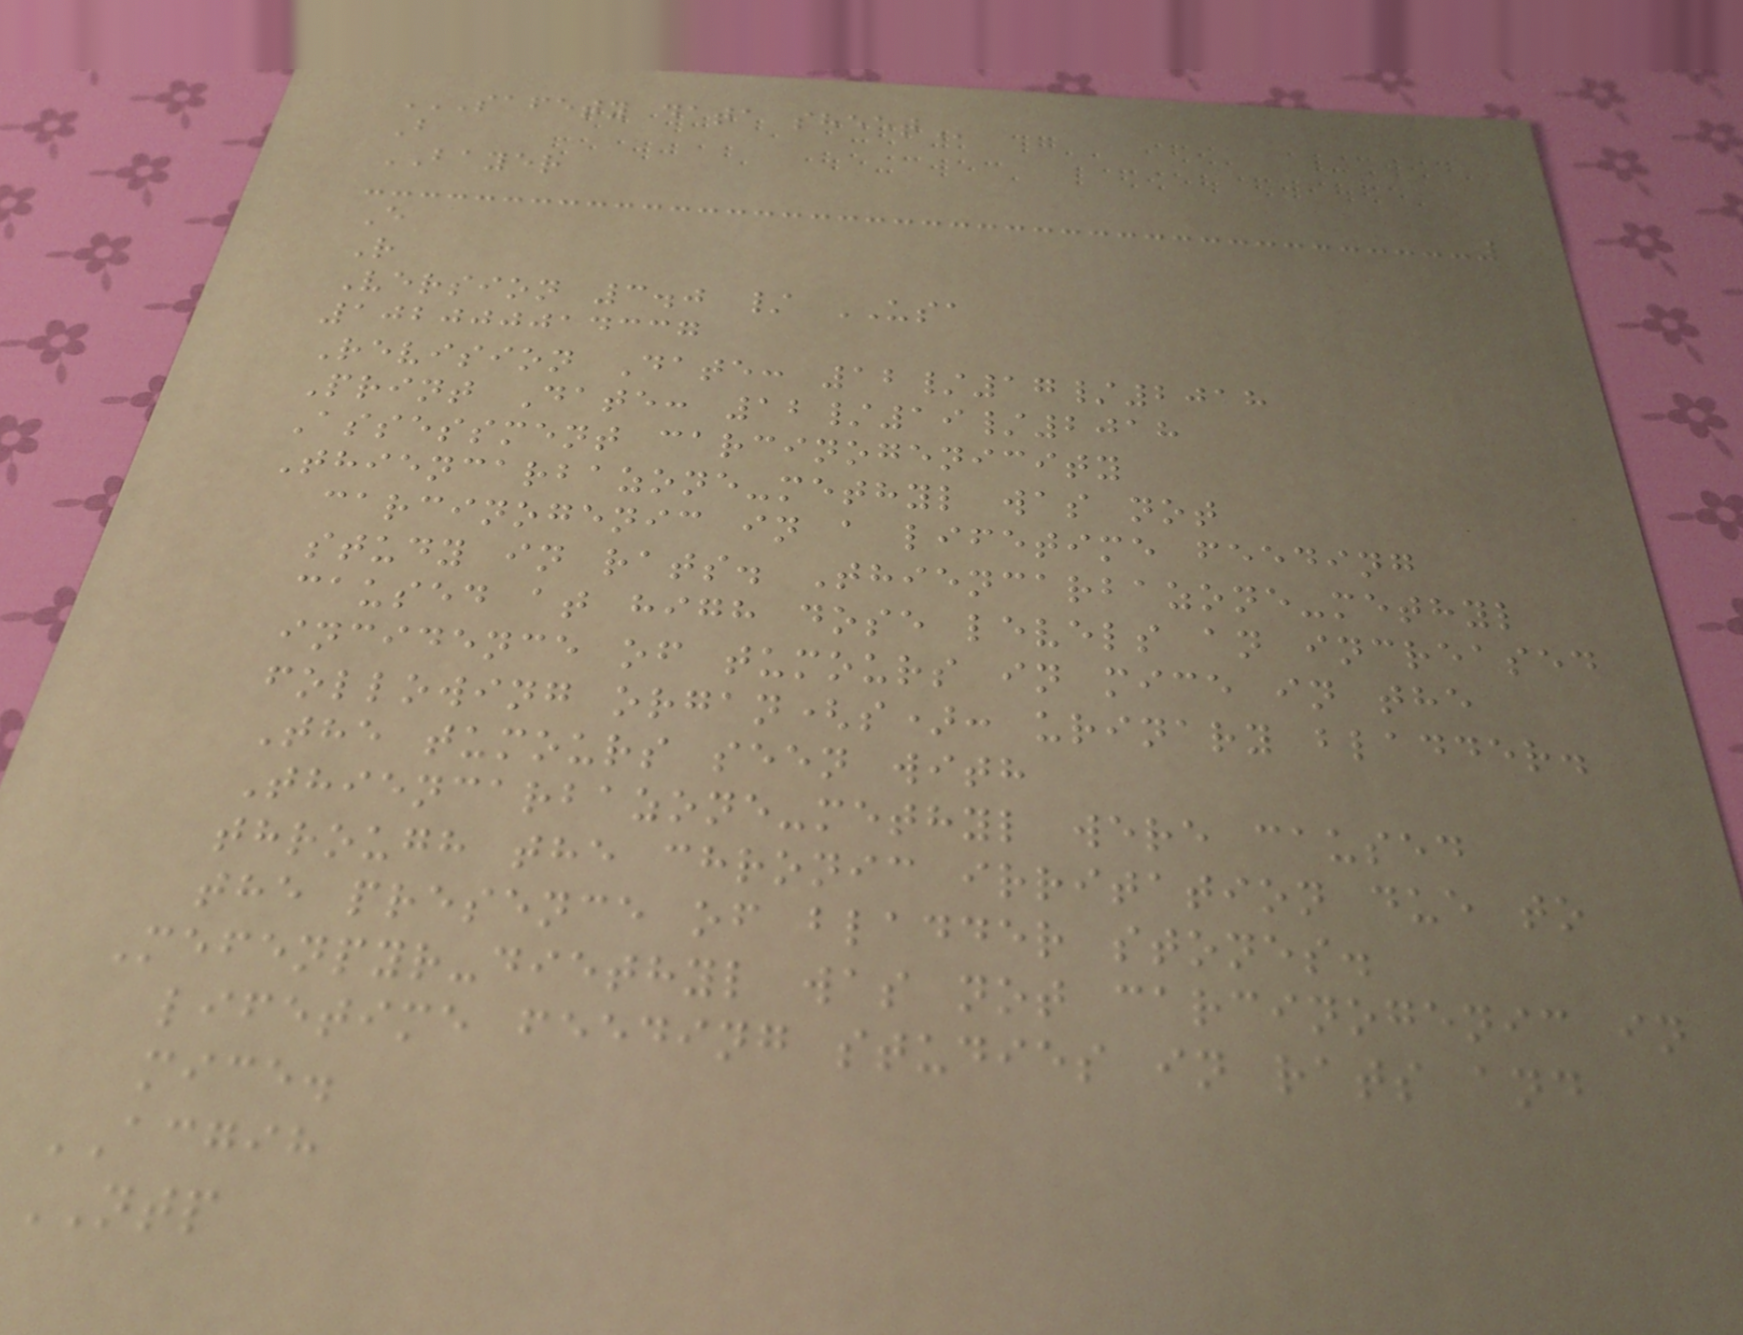SAFETY DATA SHEET
B
BAYER
E
R
Version 3.0 / USA
102000014337
Revision Date: 12/17/2018
Print Date: 12/19/2018
Assessment carcinogenicity
Thiencarbazone-methyl was not
carcinogenic in a lifetime feeding
study in rats. Thiencarbazone-methyl
caused at high dose levels an increased
incidence of tumours in mice in the
following organ(s): urinary bladder.
The tumours seen with
Thiencarbazone-methyl were caused
through the chronic irritation due to
the presence of bladder stones.
Mefenpyr-diethyl was not carcinogenic in
lifetime feeding studies in rats and
mice.
ACGIH
NTP
